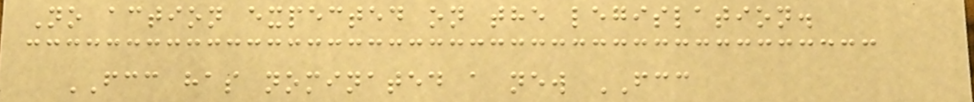No action expected on the legislation.
FCC has nominated a new FCC
